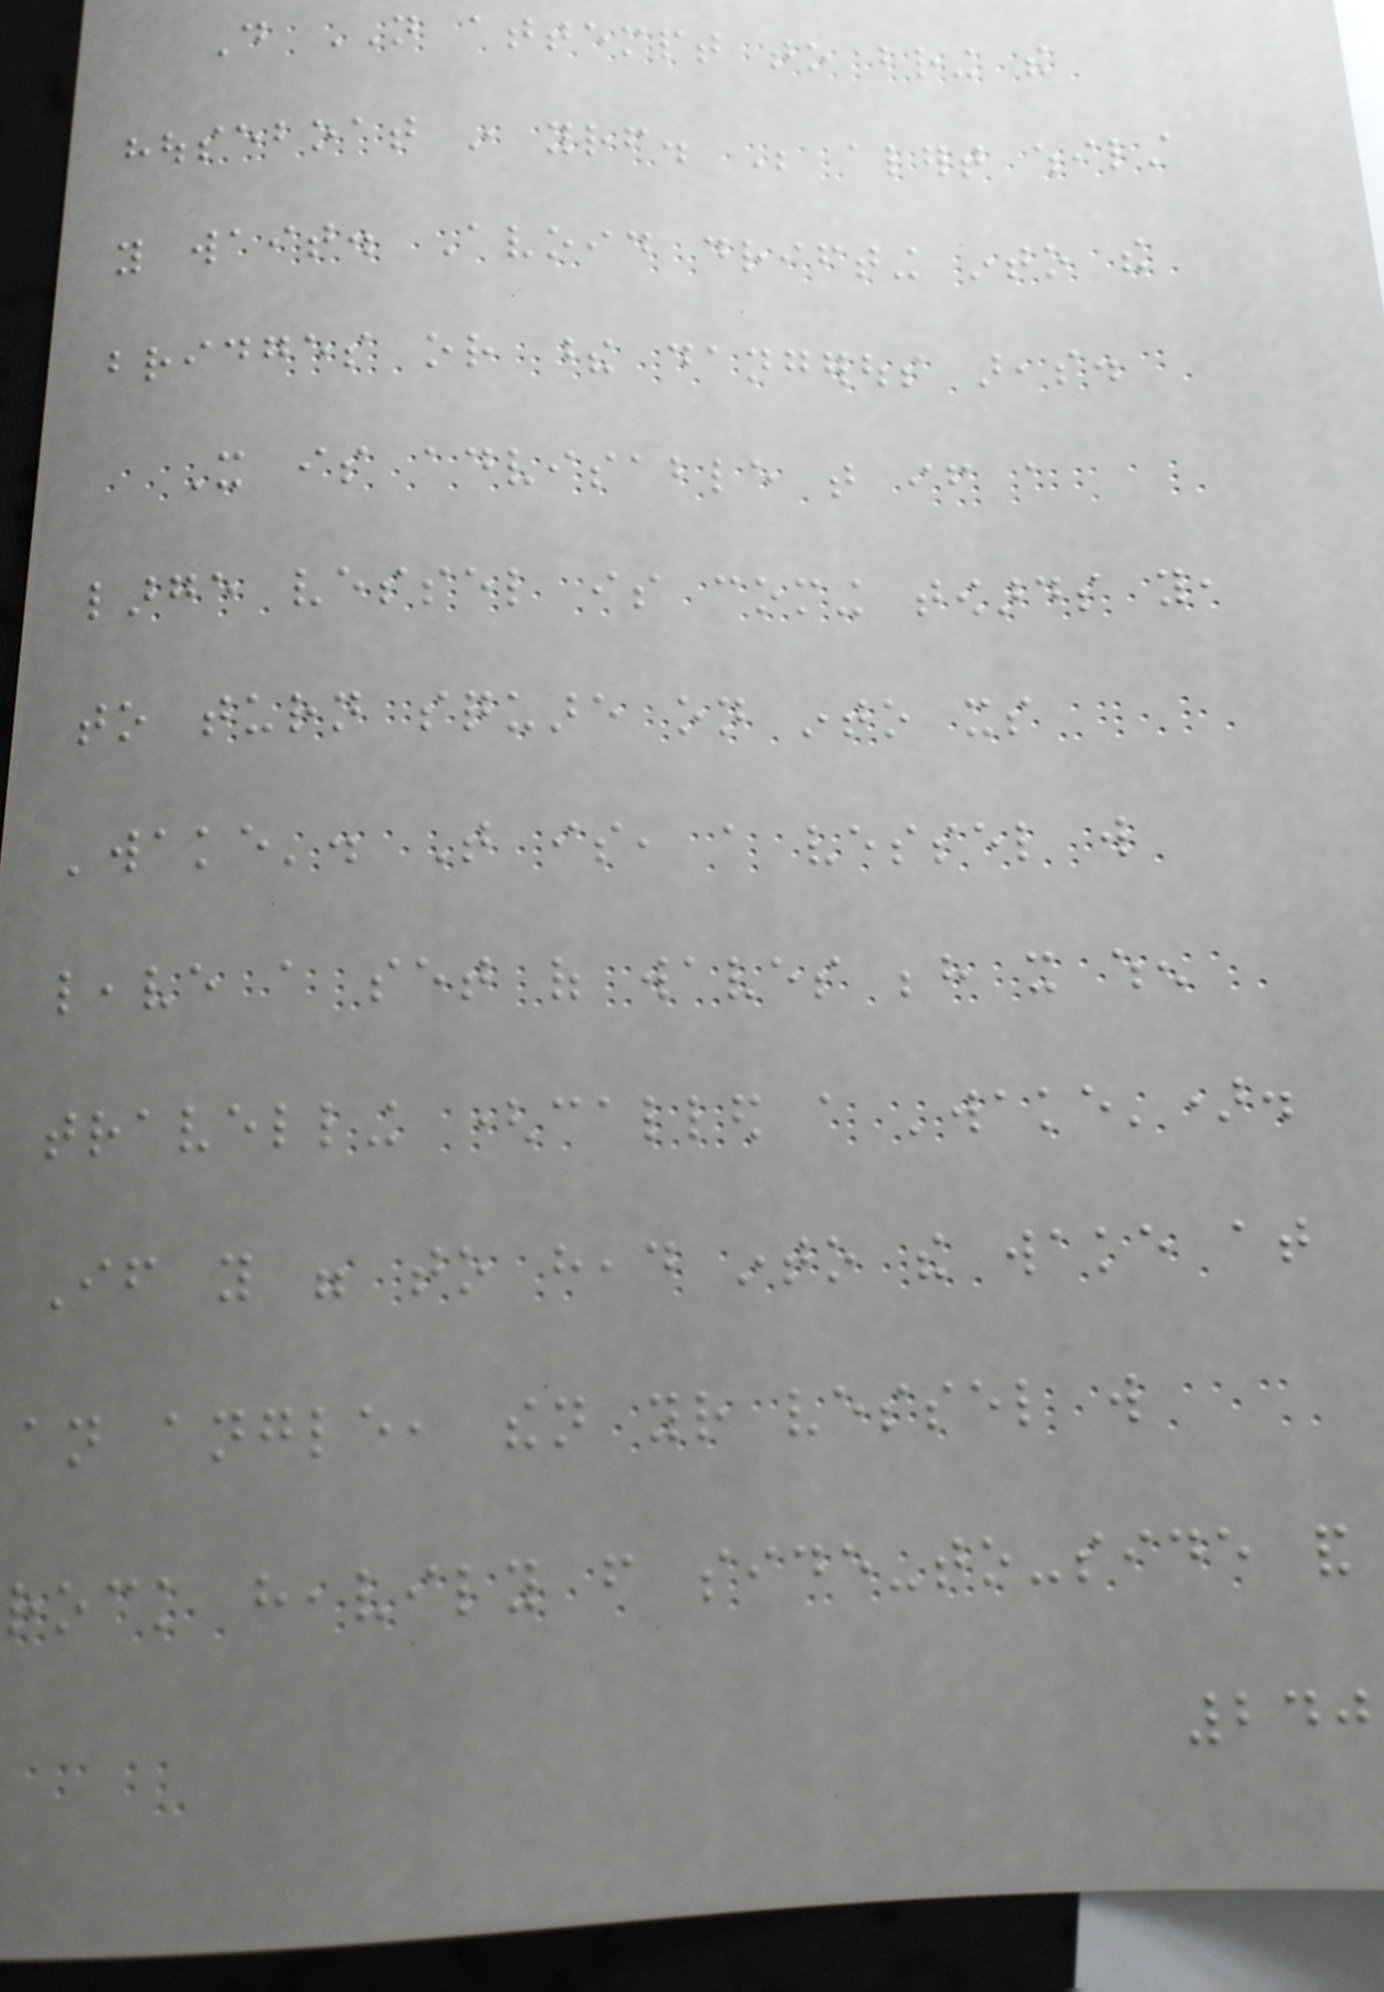Do NOT attempt to bring the
houseboat in yourself. Be alert whilst
you wait. Avoid drifting into the
bridges or these dangerous areas.
It is advisable that if a
large vessel is coming towards you,
to turn square on into its
'wake'. That is, a vessel will
leave a set of waves behind it when
travelling (called a 'wake').
If you were to head into the wake at
an angle, then your vessel will
rock heavily from side-to-side and
240
